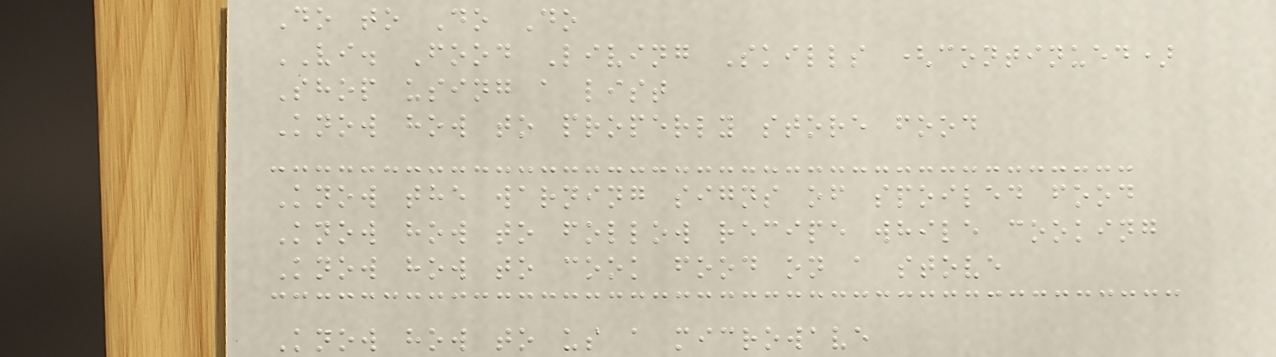Do to Do Do
VI. Food Living Skills (continued)
Shop using a list
Know how to properly store food
Know the warning signs of spoiled food
Know how to follow recipe while cooking
Know how to cook food on a stove
Know how to us a microwave
